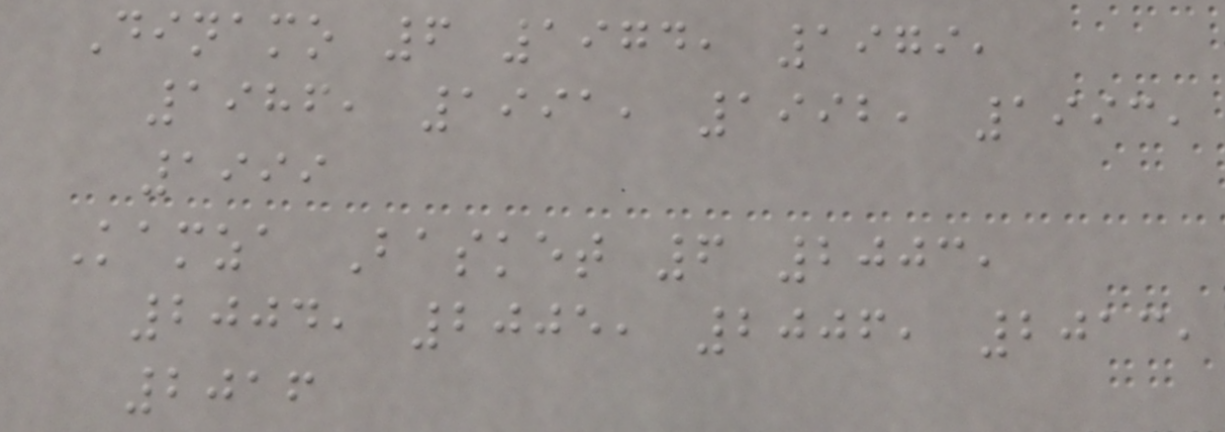Dinamo 6 1974, 1979,
1986, 1991, 1992, 1993,
1999
Kamza Basket 6 2003,
2004, 2005, 2006, 2013,
2016
